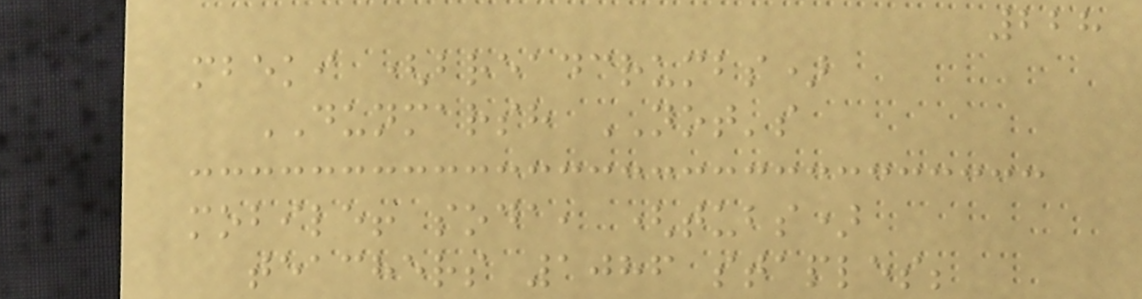228
mbeki (breadcrumbs)
DUNMARSH NOT's
mobile! soda, (tubs)
teachers 1086 staples;
